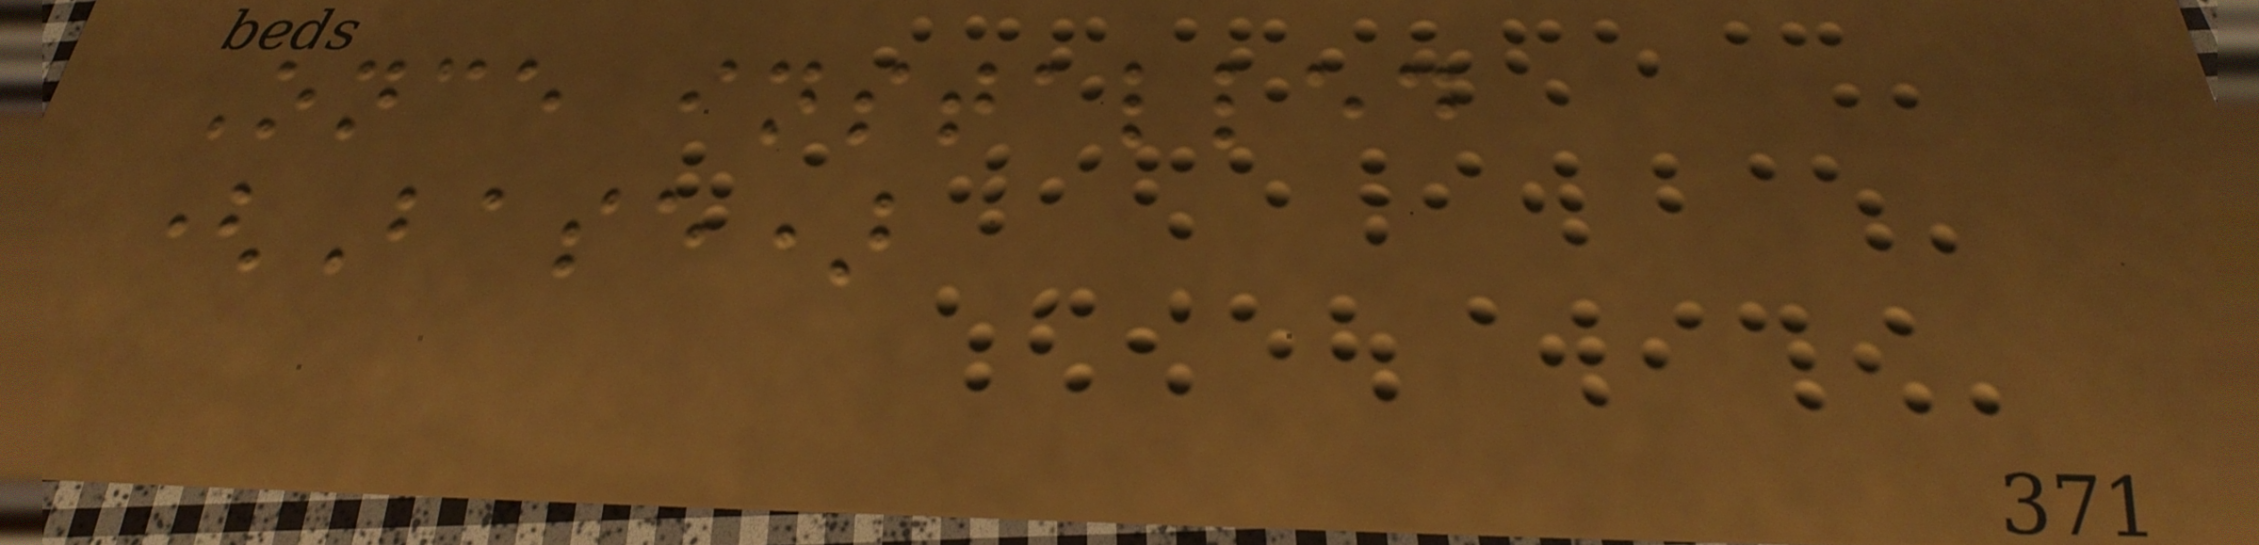Once installed
(Base)
